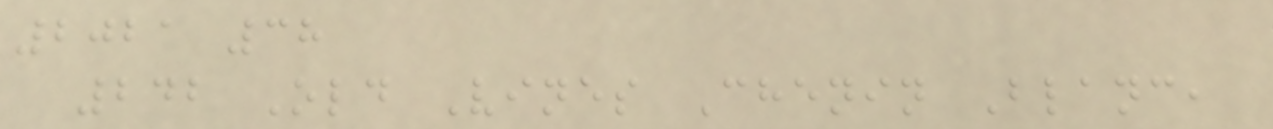2021 38
242 Old Vines Chenin Blanc,
